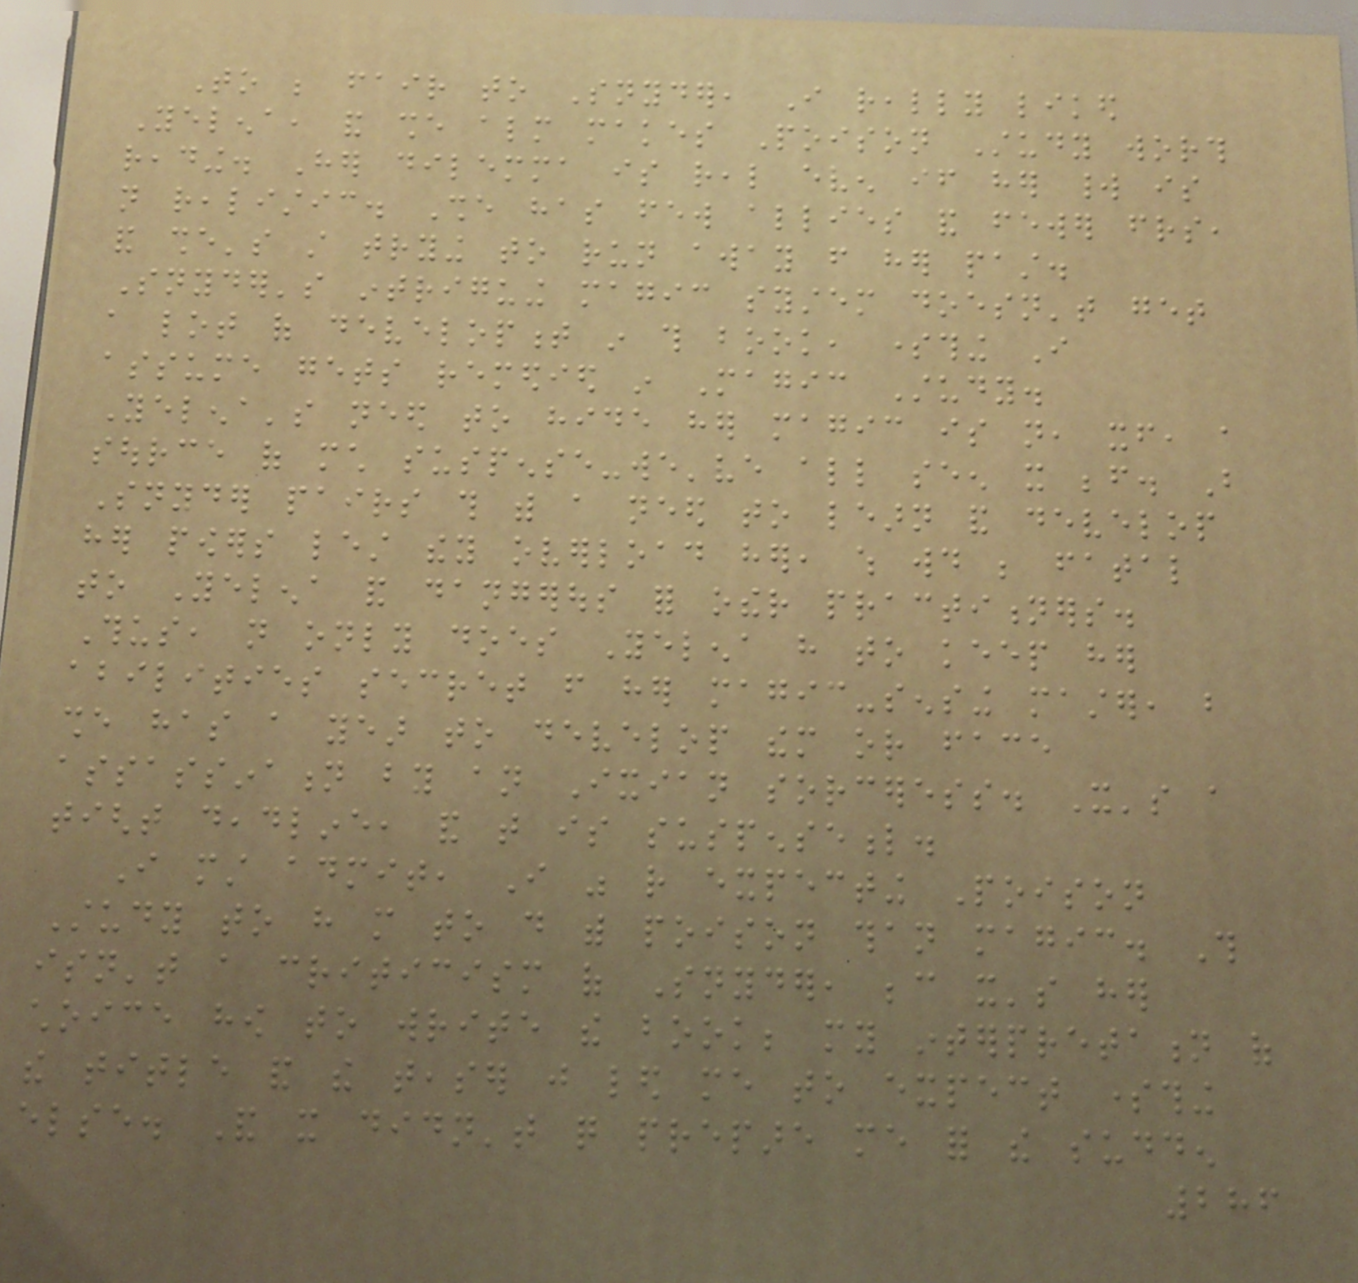To be fair to Snyder, I really liked
Yelena, and she almost makes Poison Study worth
reading. Her dilemma is real even if her world is
not realistic. She has few allies and fewer friends,
and she's still trying to run away from her past.
Snyder's intriguing magic system doesn't get
a lot of development in this book, something I
assume gets remedied in Magic Study.
Yelena's need to hide her magic is not, itself, a
source of much suspense-we've all seen it before. But
Snyder pairs this with a need to learn and develop
her powers lest they overload her, which would be fatal
to Yelena and dangerous for other practitioners.
Thus, not only does Yelena have to keep her
abilities secret from her magic-sensing master, but
she has a year to develop them or face
assassination by an Ixian sorceress. It's a
tight deadline, and that is suspenseful.
I must admit, I was rather expecting Poison
Study to have more to do with poison than magic. This
isn't a criticism of Snyder, because it's her
choice how to write the book; my interpretation of
the title and the teaser just led me to expect something
else. And it didn't quite prepare me for the sudden
286
